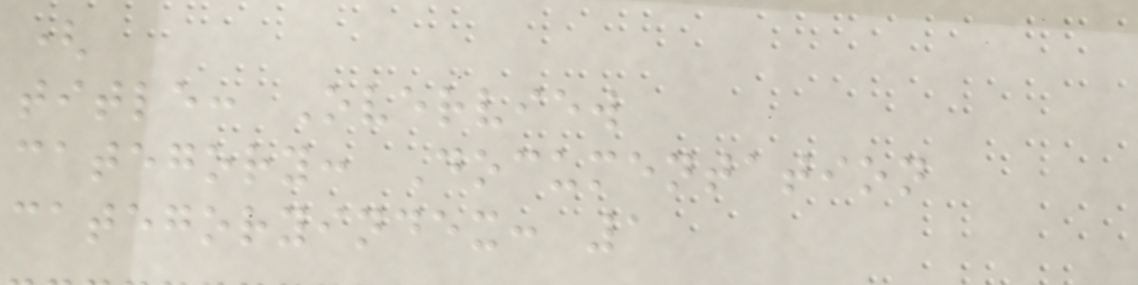(
title: Overview
category: Documentation
categoryindex: 1
